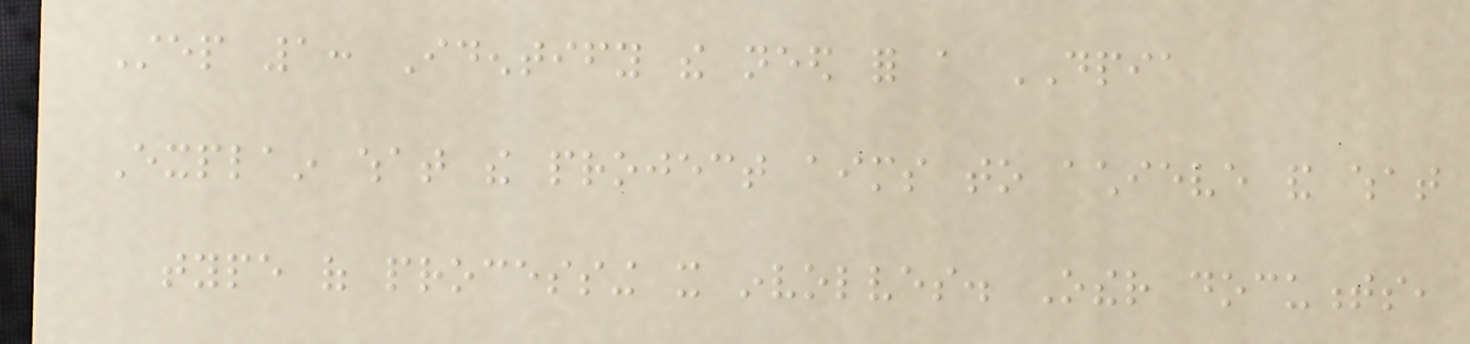Step 1: Identify the need for a DPIA
Explain what the project aims to achieve and what
type of processing it involves. Other documents,
